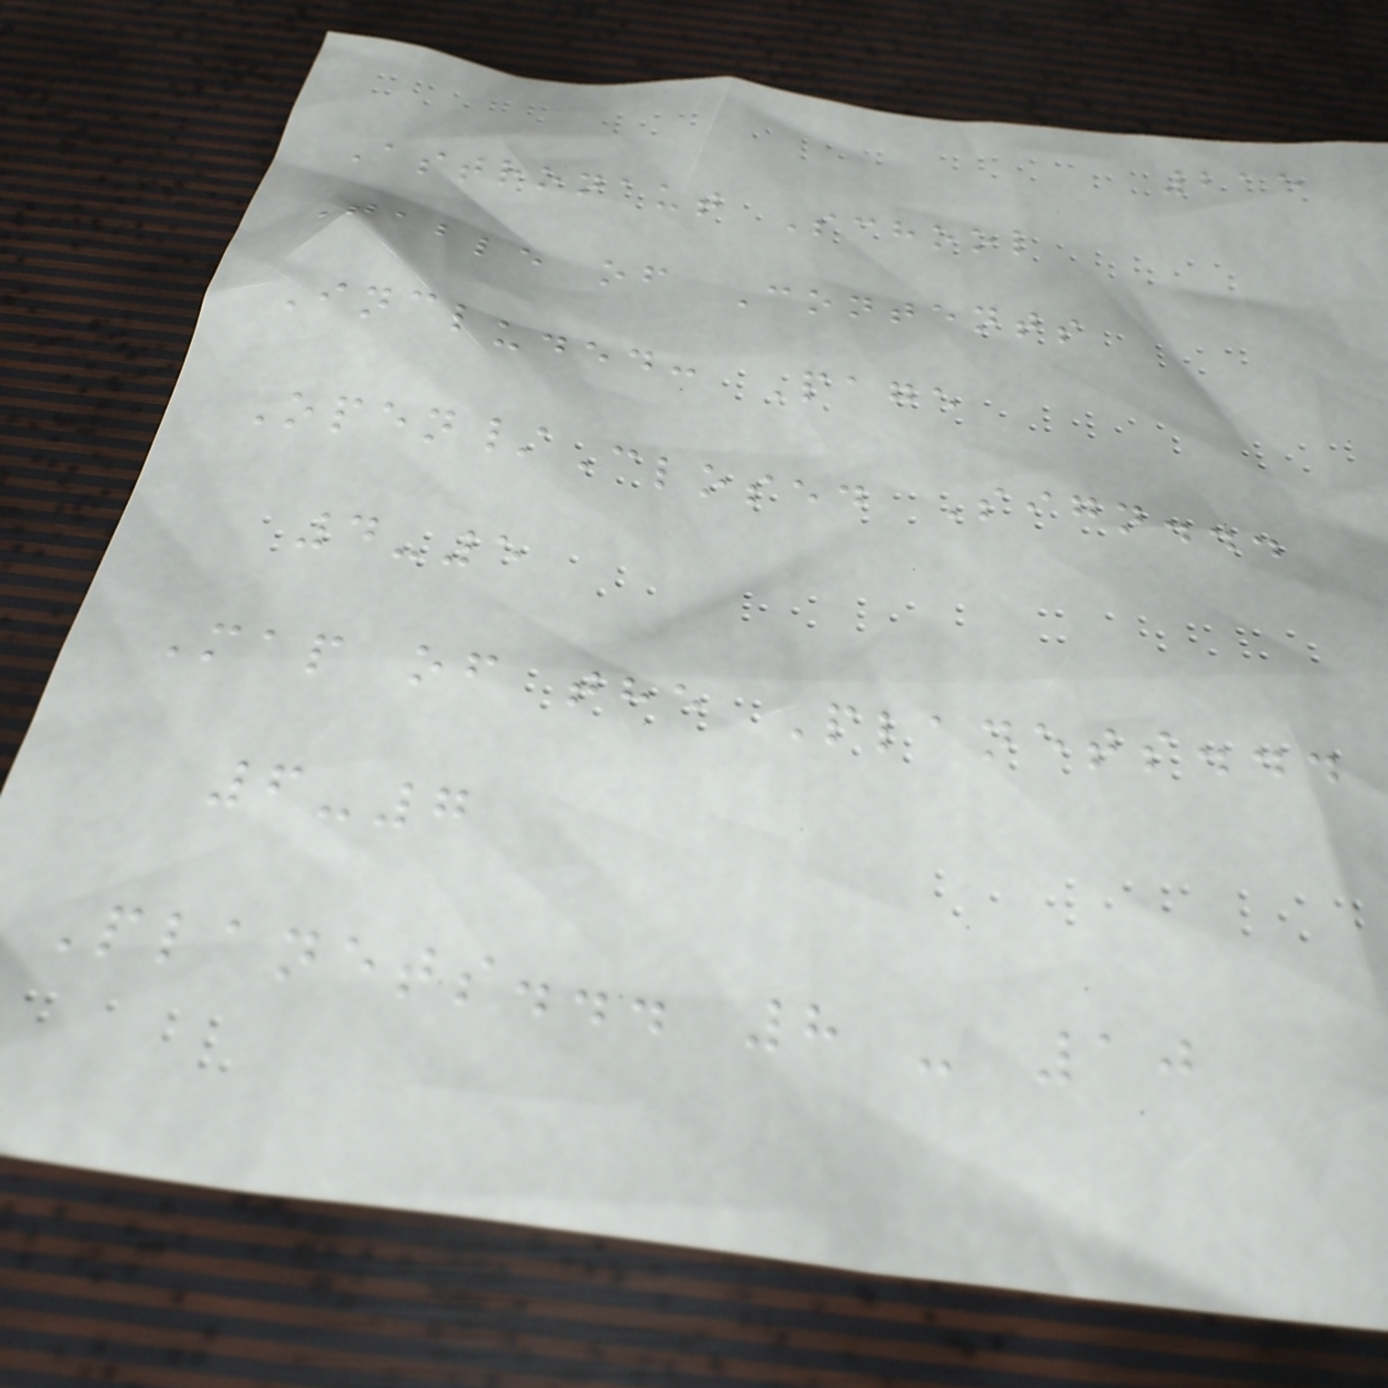215
Astronaut School
Table of Contents
Included: Page
Open/Closed Sign...
4-5
Map of the Planets...
6-7
Planets... 8 - 10
